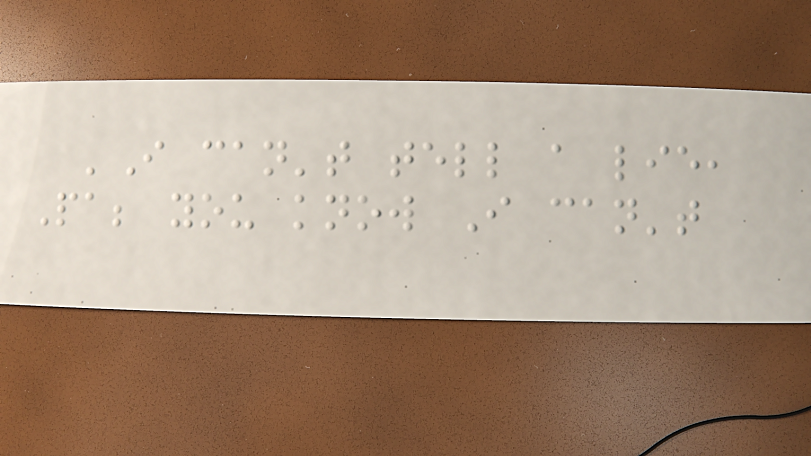'I can't tell a lie,
Pa; you know I can't
